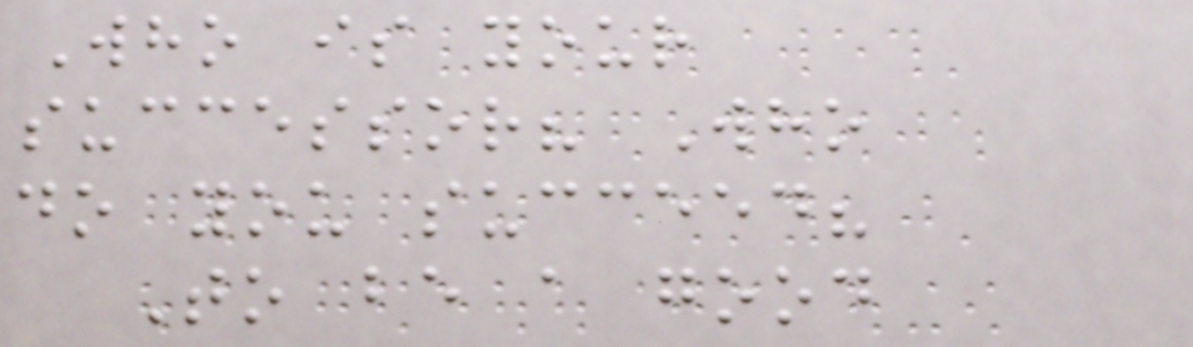Who is your
successor? Who
do you succeed?
To be a good
